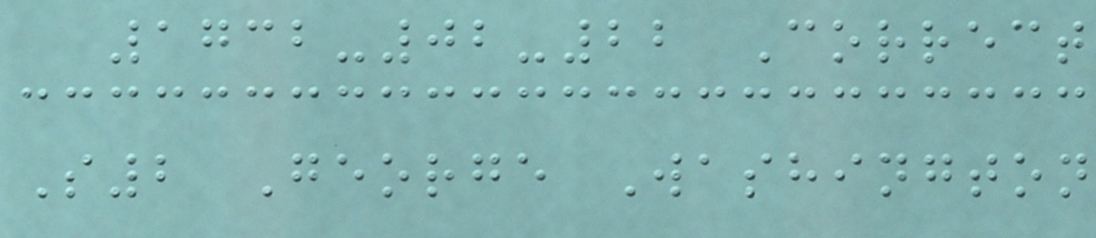1732-02-22 Correct
S2 George Washington
